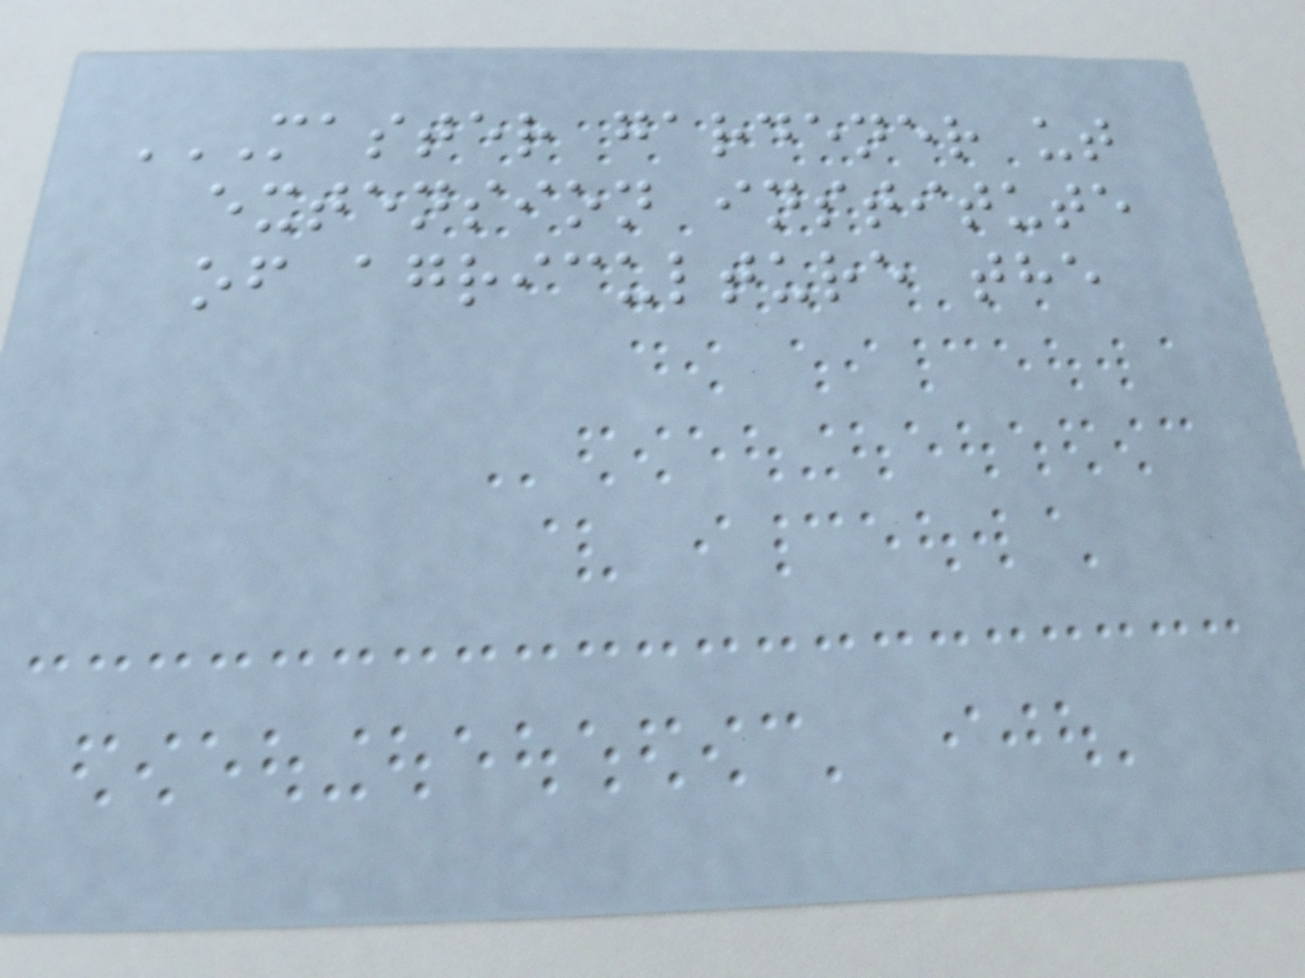MASTER GARDENER UT
EXTENSION INSTITUTE
OF AGRICULTURE THE
